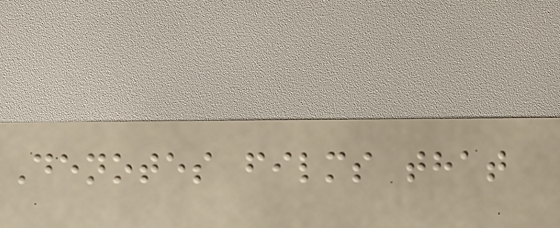Denotes films that
